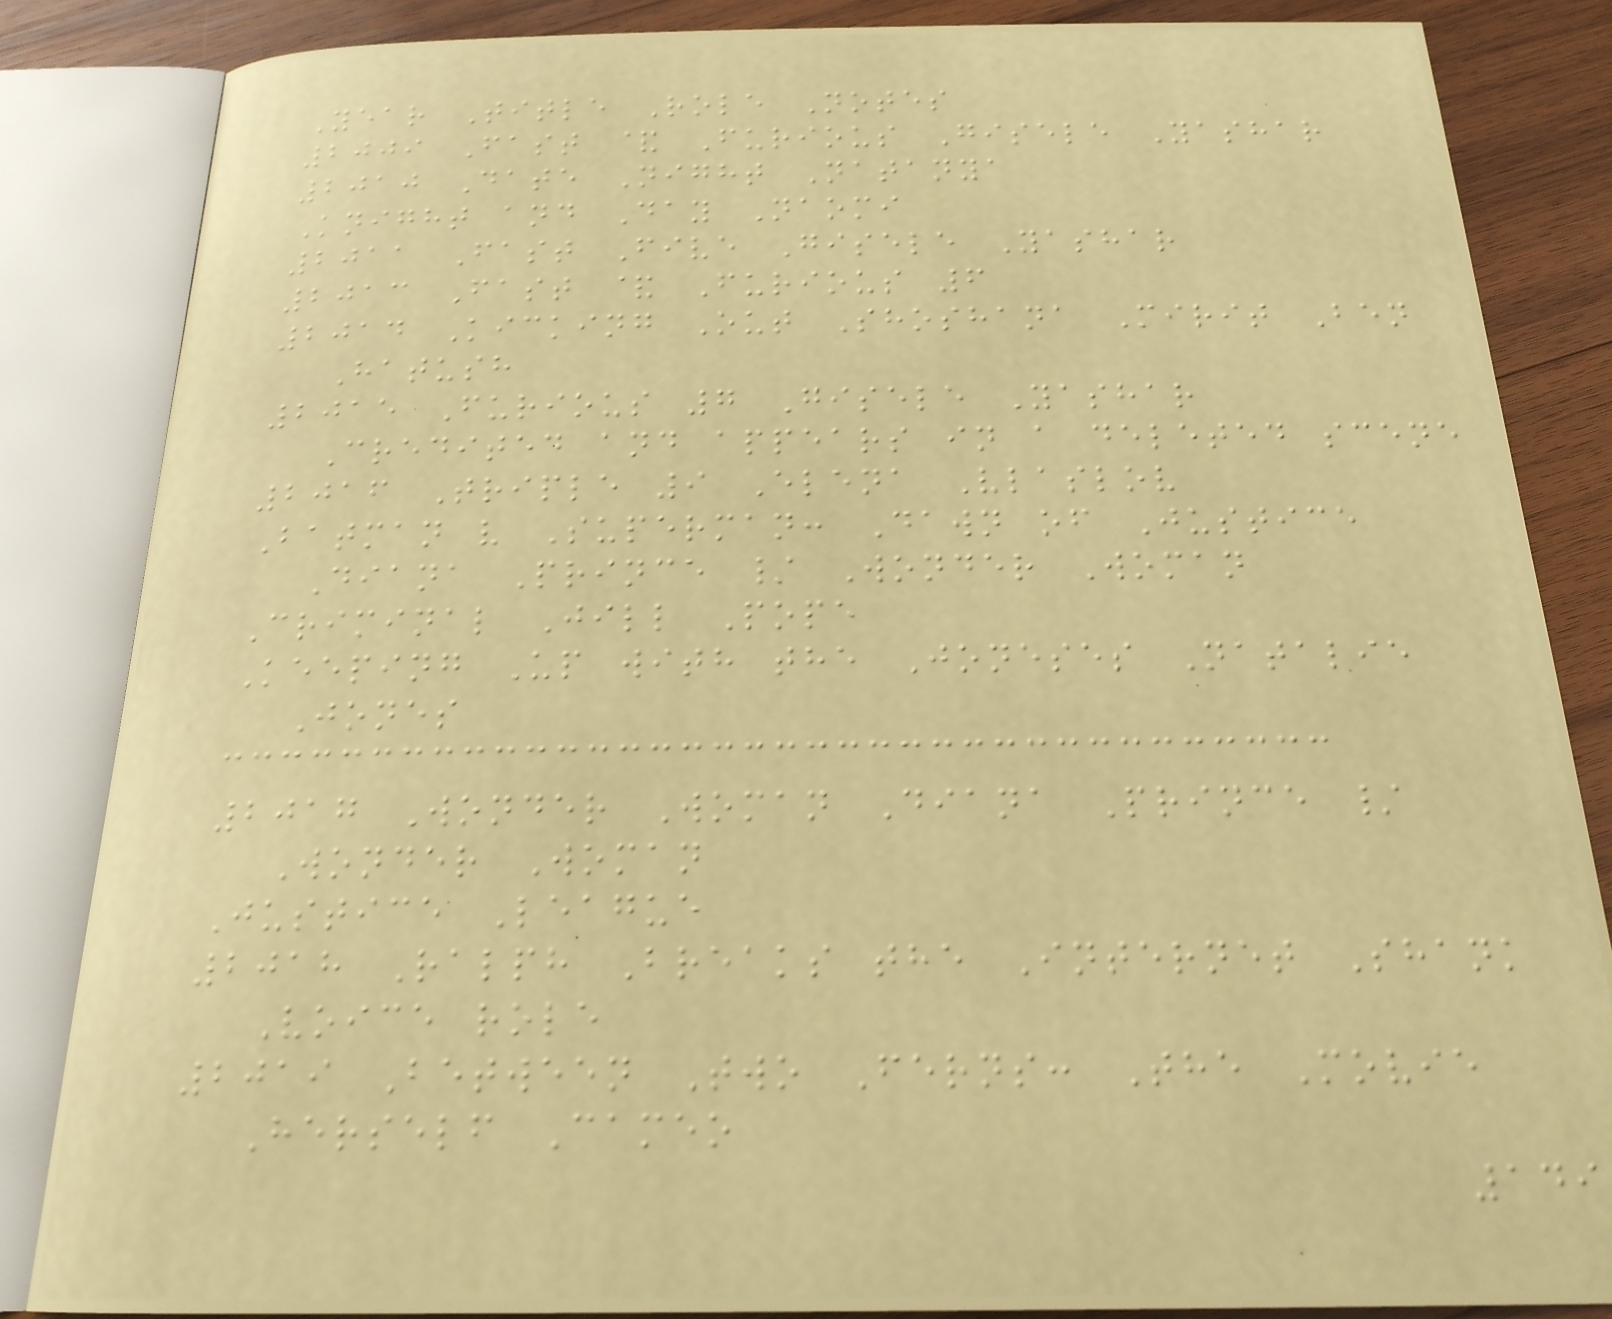Year Title Role Notes
2009 Fast & Furious Gisele Yashar
2010 Date Night Natanya
Knight and Day Naomi
2011 Fast Five Gisele Yashar
2013 Fast & Furious 6
2014 Kicking Out Shoshana Mirit Ben
Hatush
2015 Furious 7 Gisele Yashar
Credited and appears in a deleted scene
2016 Triple 9 Elena Vlaslov
Batman v Superman: Dawn of Justice
Diana Prince / Wonder Woman
Criminal Jill Pope
Keeping Up with the Joneses Natalie
Jones
2017 Wonder Woman Diana Prince /
Wonder Woman
Justice League
2018 Ralph Breaks the Internet Shank
Voice role
2019 Between Two Ferns: The Movie
Herself Cameo
149
